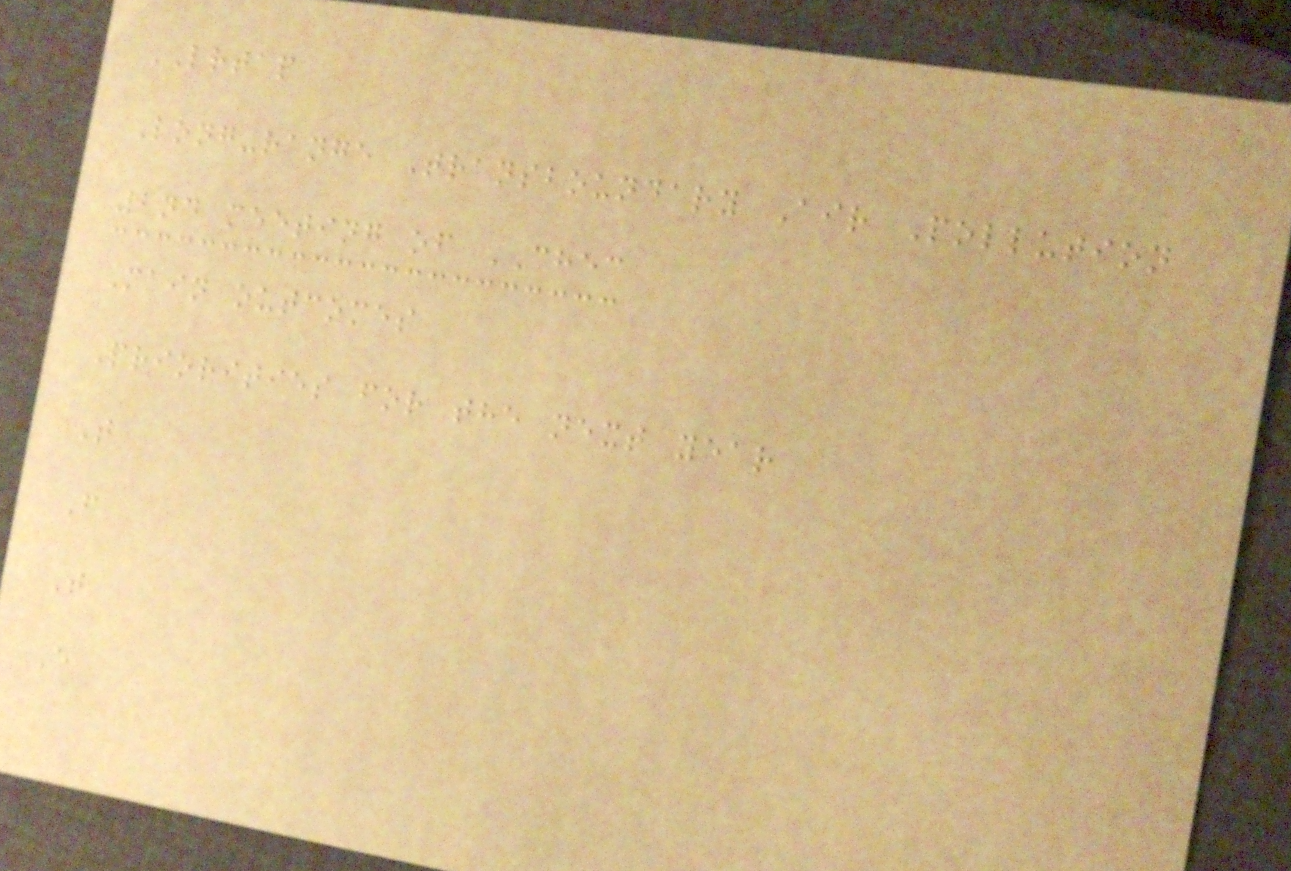LRTAP
Long-range Transboundary Air Pollution
2nd meeting of CHEC
Main outcomes
Priorities for the next year
T
F
T
E
